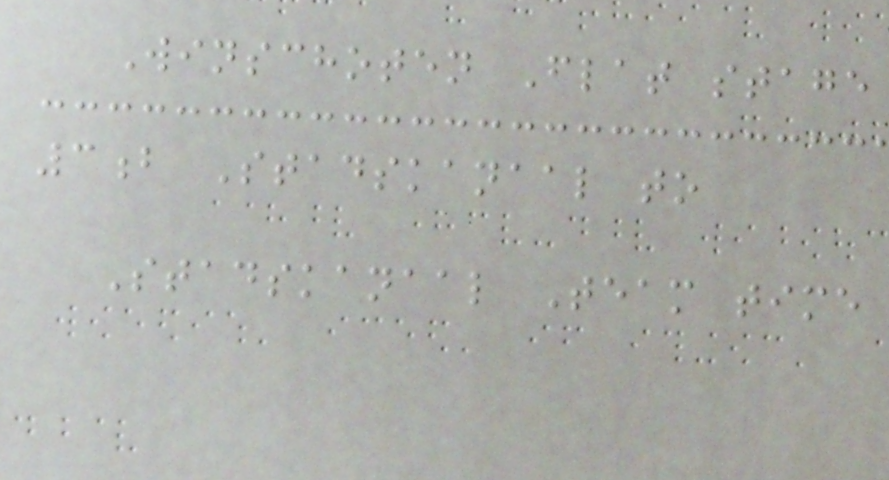Winschoten Flat stage
3b Stadskanaal to
Stadskanaal Team time
